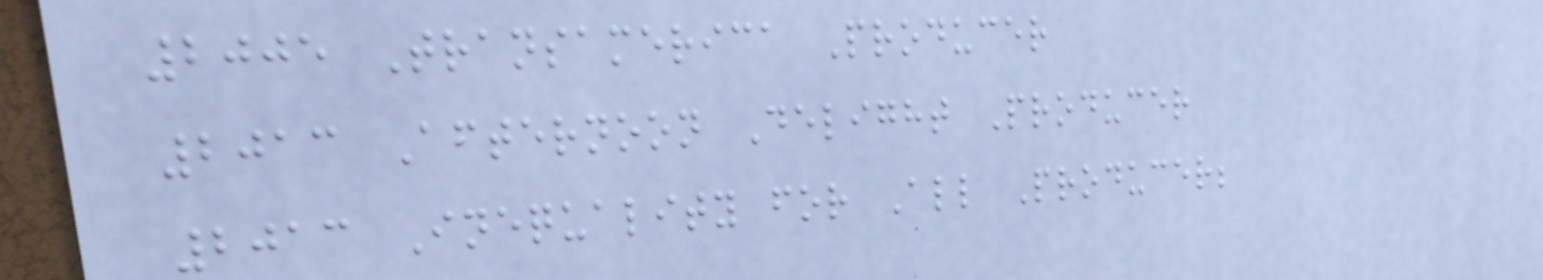2005 Transamerica Producer
2013 Afternoon Delight Producer
2013 Inequality for All Producer;
